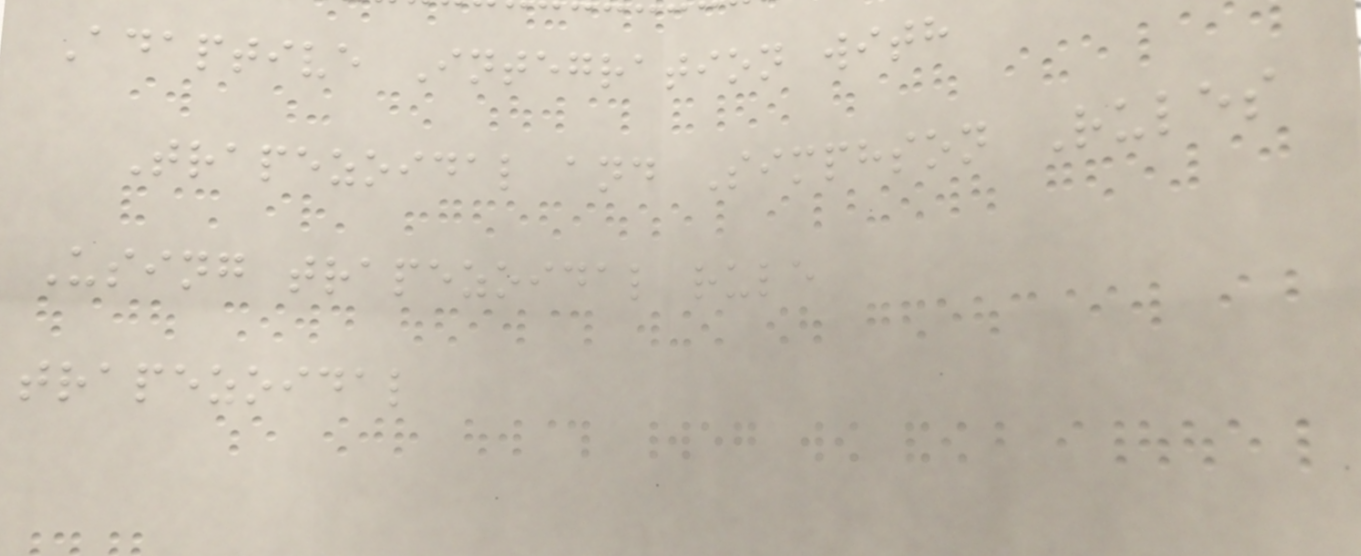Adaptive Integration with
Trapezoidal and Simphson Rules
Using trapezoidal rule
trapezoidal
